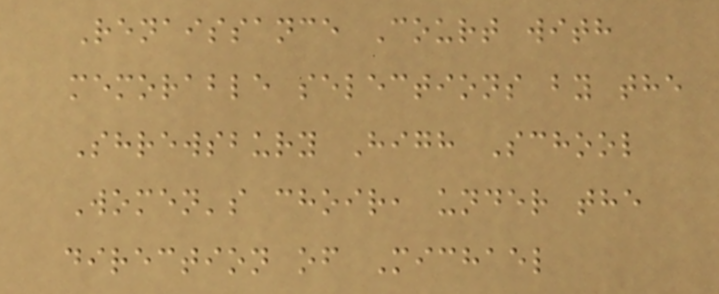Renaissance Court with
memorable selections by the
Shrewsbury High School
Women's choir, under the
direction of Michael
